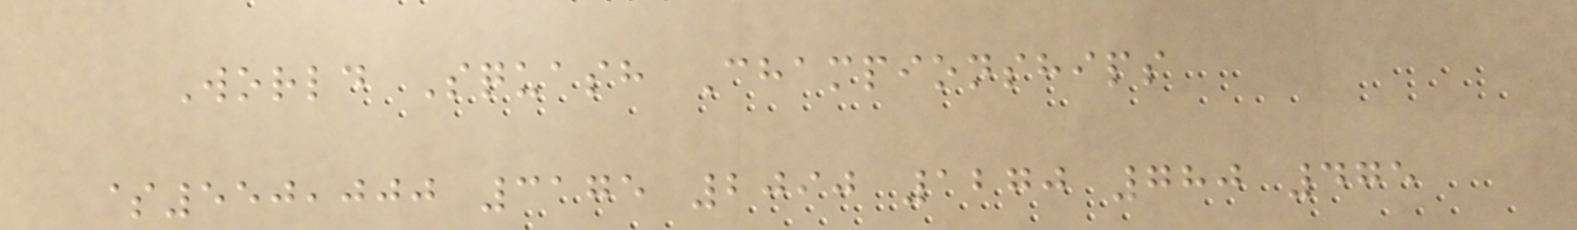World Squash Championships
$550,000 3175 2090 1270 780 475
